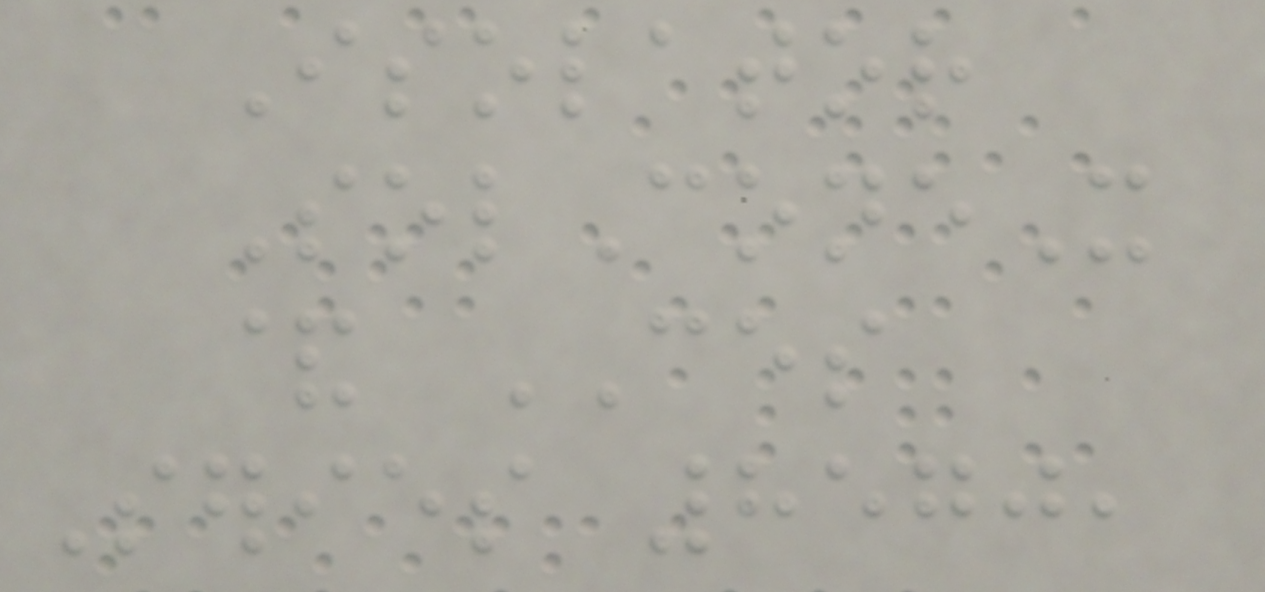Isolator
SolConeX
& CES
Series 8570,
